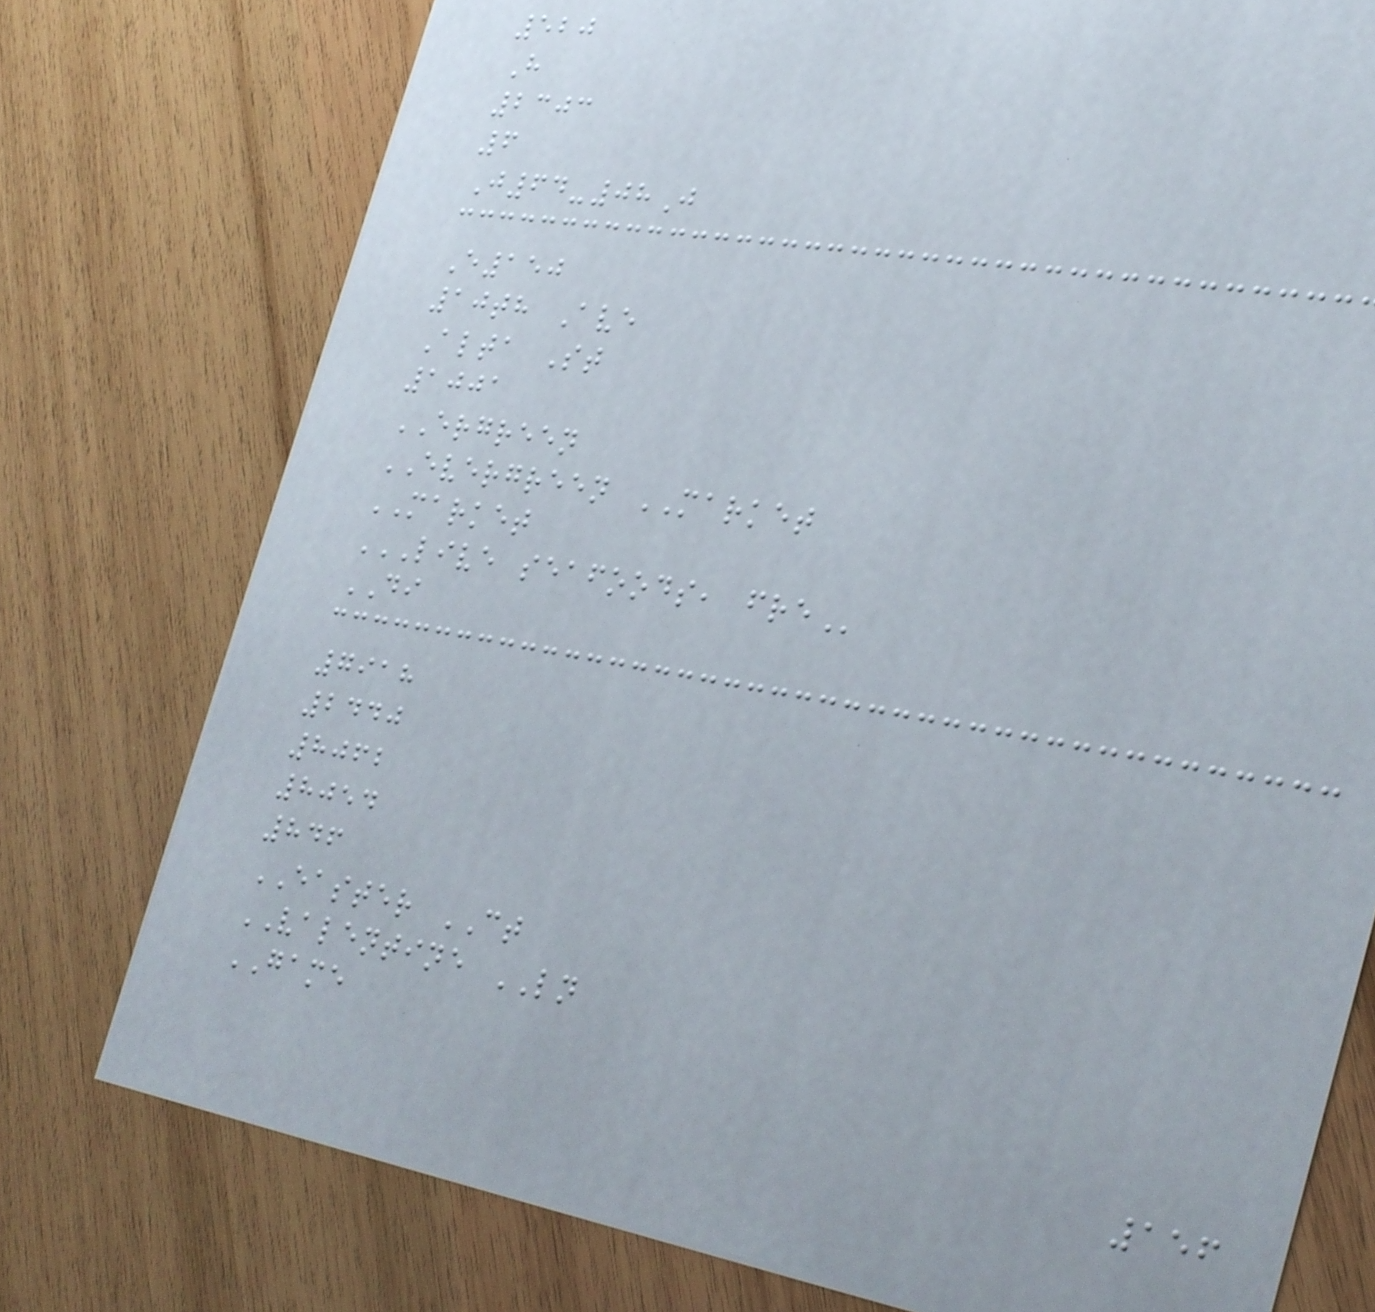520
H
2303
6
J64-08J
E150
10th Ave
Alta St
1001
ERGREEN
EVERGREEN MARKET
MARKET
LIVE SEAFOODS, FRE
DI
7918
2440
8062
8054
846
EASTER CT
VALENTINE LN
GAME
156
